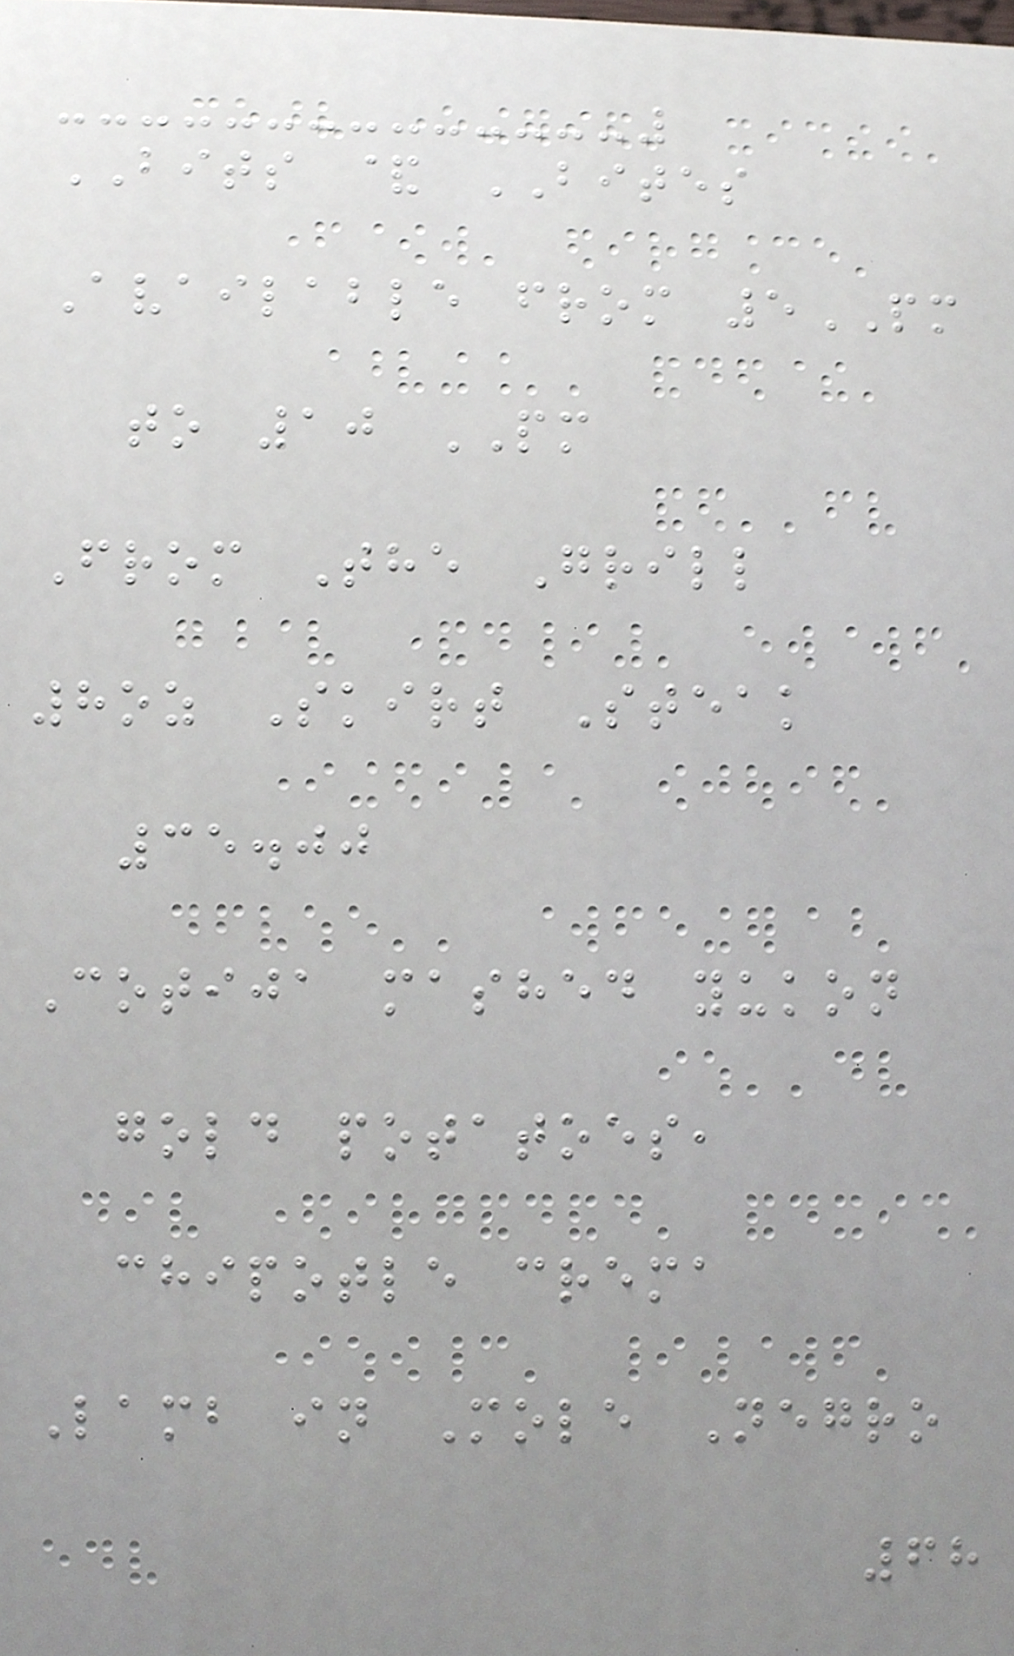BITS & BITES
Available from 5PM
to 10 PM
From The Grill
8oz Skirt Steak
35.00
Cotija mashed yukon
gold potatoes,
chipotle crema
Lamb in Mole Negro
68
